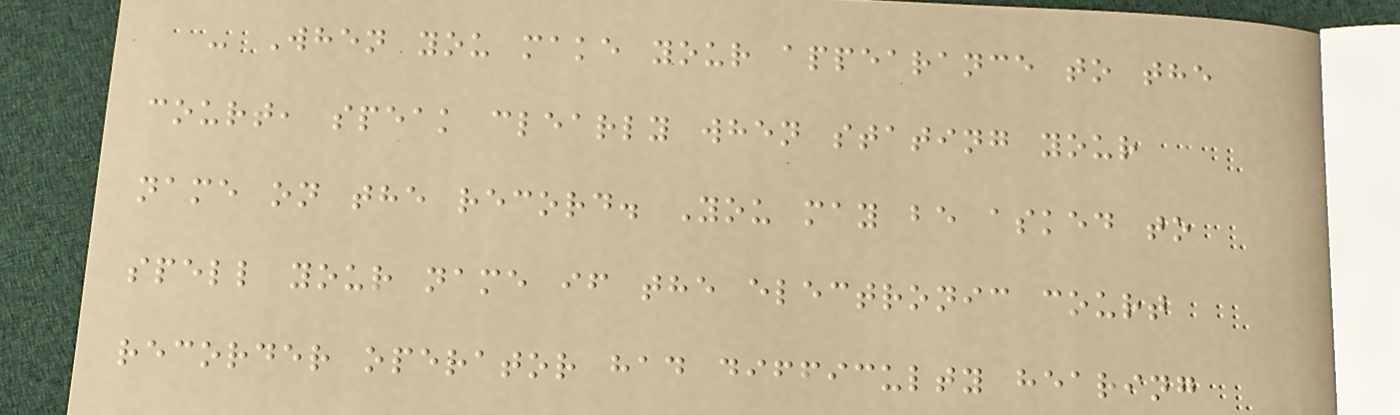- When you make your appearance to the
court, speak clearly when stating your
name on the record. You may be asked to
spell your name if the electronic court
recorder operator had difficulty hearing
